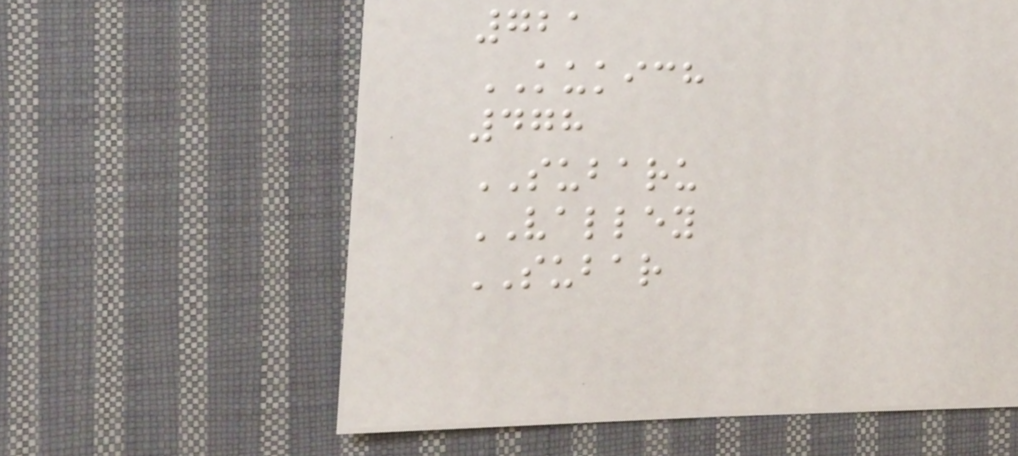721
KUKICH
478
SUBARU
VALLEY
SUBAR
